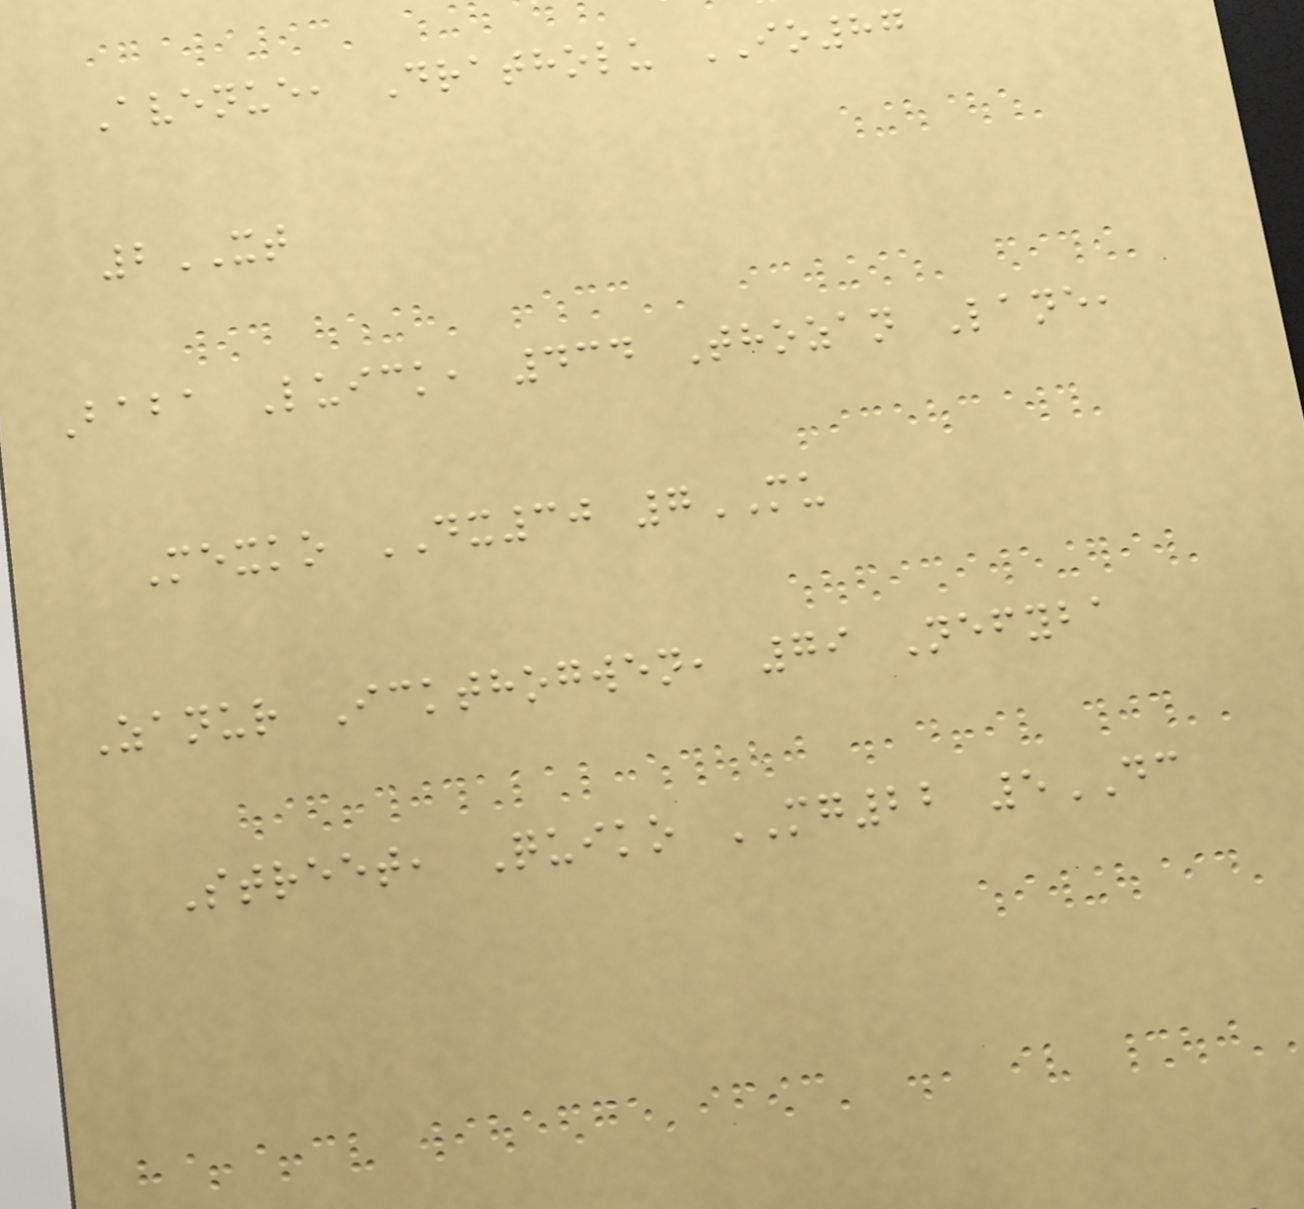Avenue, Dratholu IO87
2XT
Baba Luick, 434 Thozan Lane,
Mexko DX30 7MU
Zanur Ickthogwen, 79 Nefyba
Street, Quiko MG22 5DC
